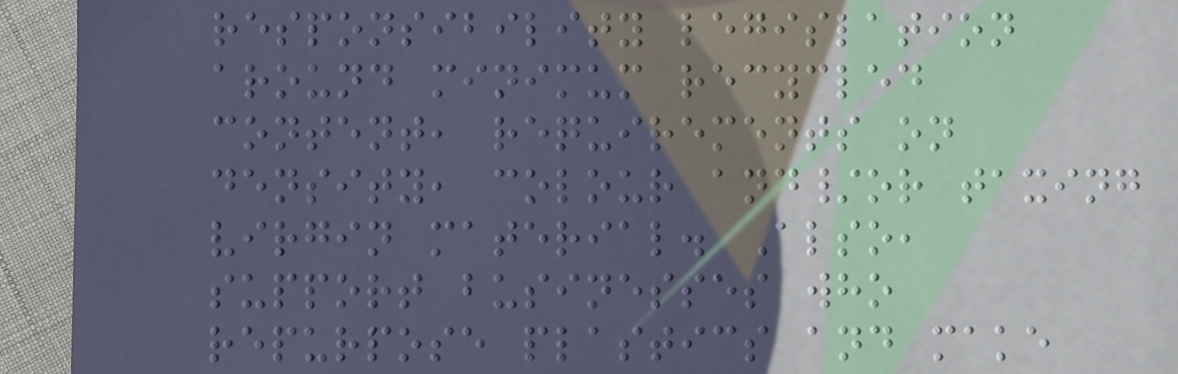responsibility legislation
around minimum recycled
content, requirements on
density, colour and/or taxing
virgin material. Also,
support businesses who
repurpose plastics and make
